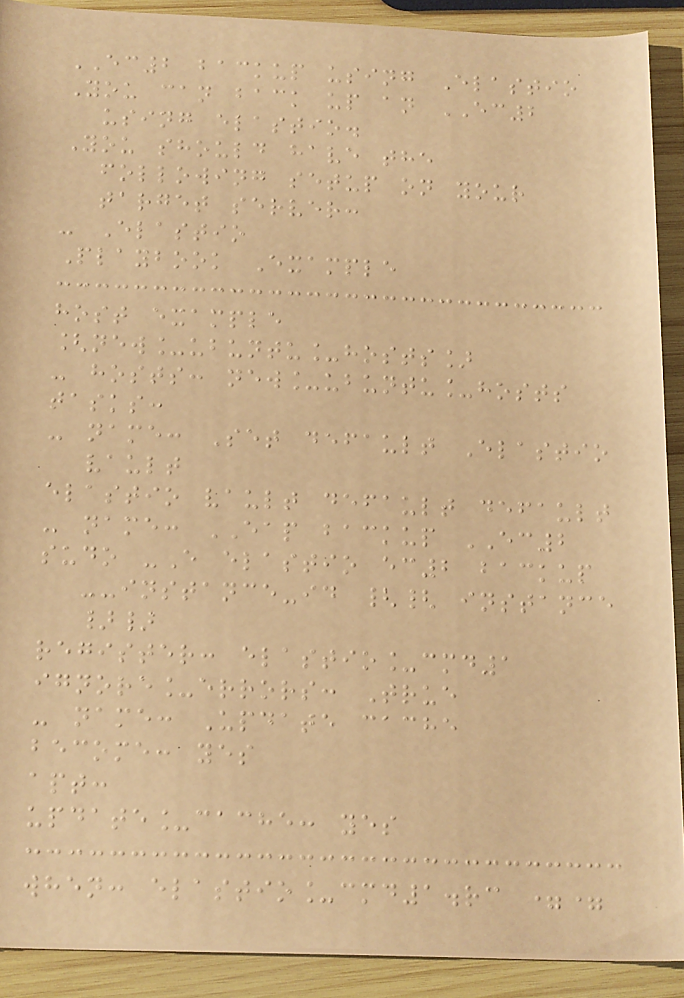EC2 backup using Elastio
You can back up an EC2
using elastio.
You should have the
following setup on your
target server:
- Elastio
Playbook Example
host example
[new_ubuntu_hosts]
- hosts: new_ubuntu_hosts
tasks:
- name: Set default Elastio
vault
elastio vault default default
- name: EAP backup EC2
sudo -E elastio ec2 backup
--instance-id {{ instance
}}
register: elastio_cmd1
ignore_errors: True
- name: Update cache
become: yes
apt:
update_cache: yes
when: elastio_cmd1.rc ==
